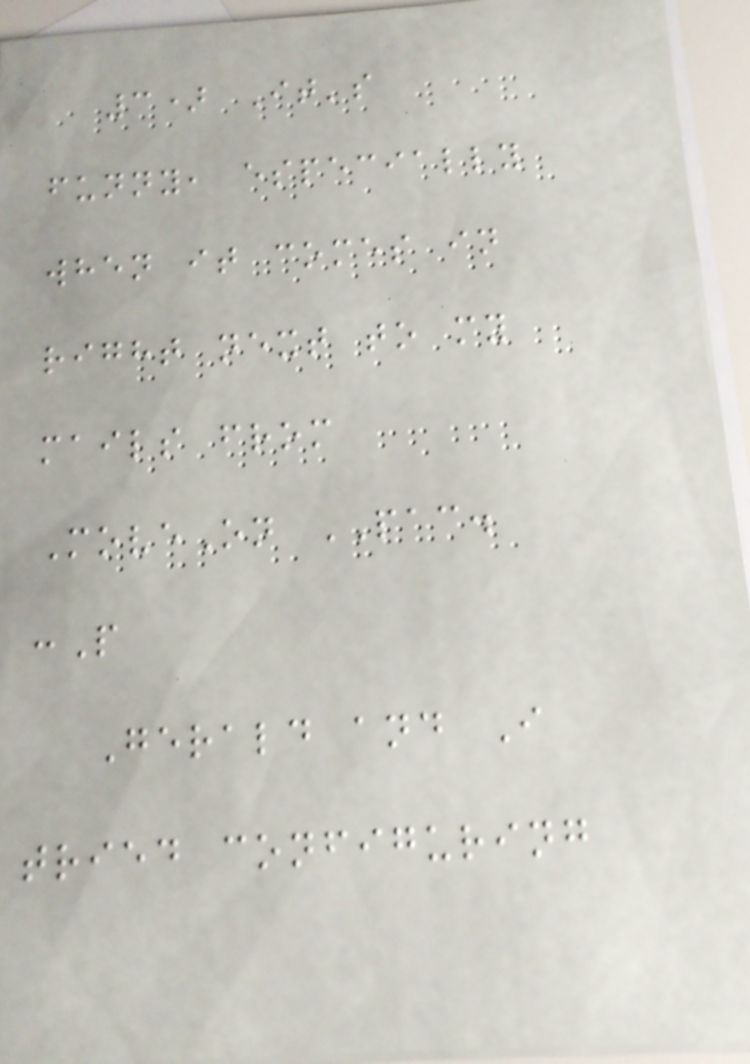3) It's
funny, especially
when it comes in
right next to my
mails from
MoveOn PAC.
:P
Gerald and I
tried configuring
